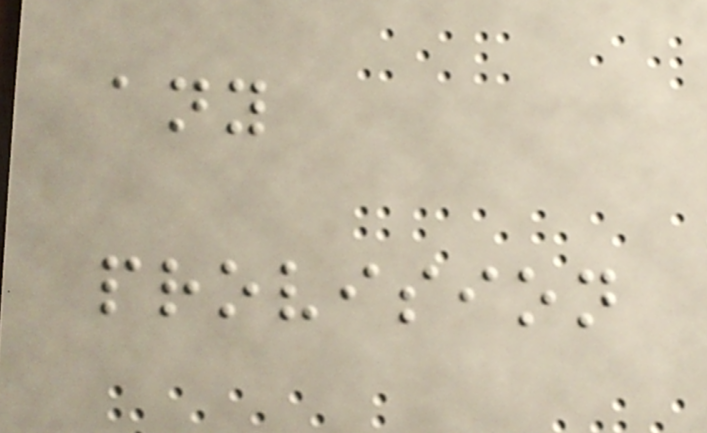any
provision
